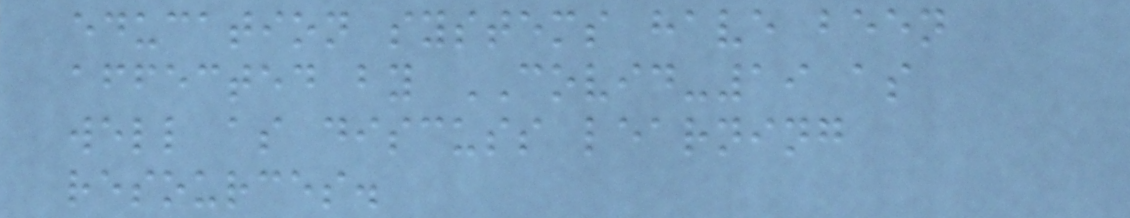education systems have been
affected by COVID-19 as
well as discuss learning
resources.
